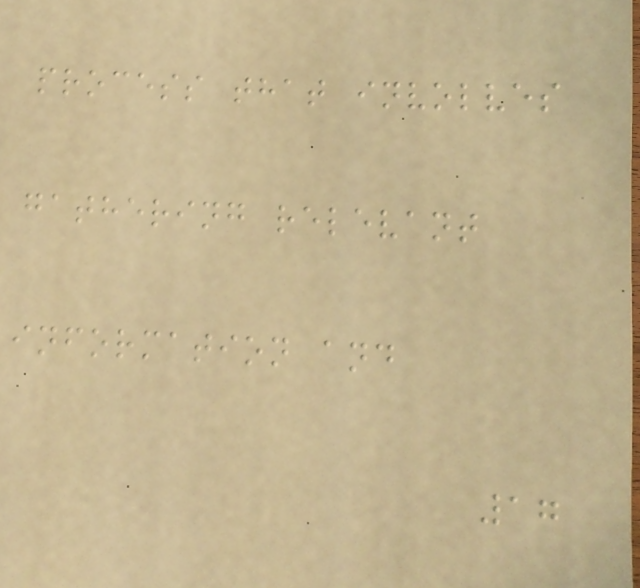process that involves
gathering relevant
information and
17
